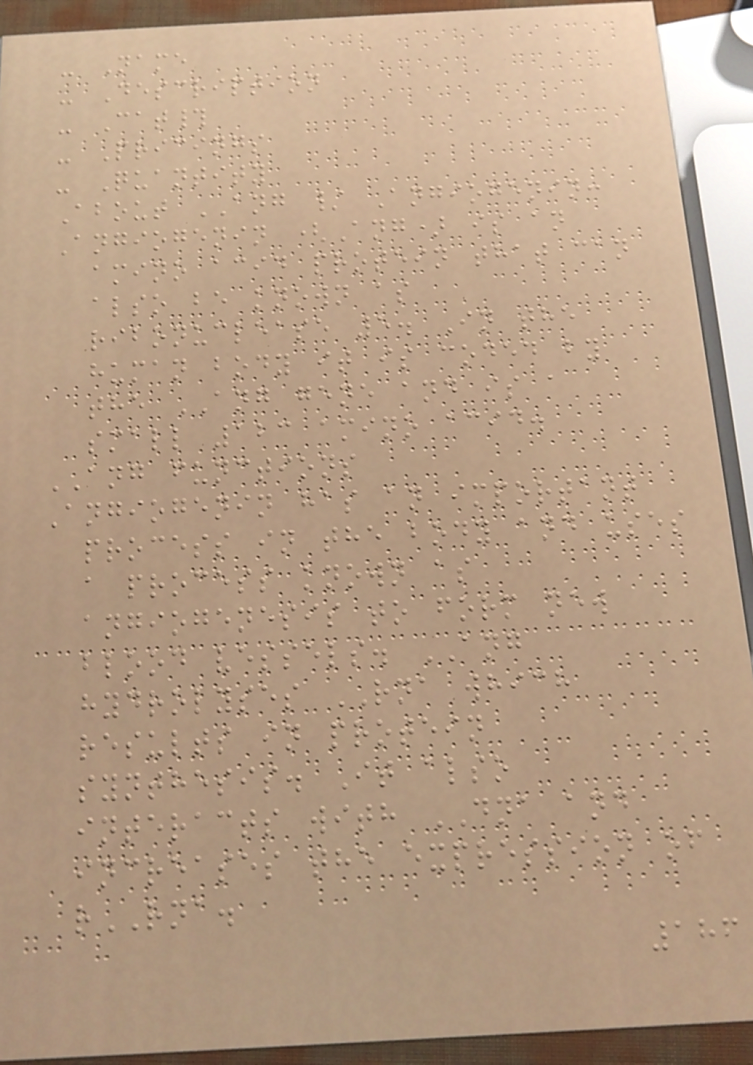- Name
- Description
- Cat#
- Pricings
- Quantity
About ANG / Angiogenin:
Angiogenin (Ang) is an
amino acid protein that can
also be known as
ribonuclease 5. In the
human body it is coded by
the ANG gene and is a
small 123 amino acid.
ANG functions
Angiogenin has an important
process in the body and uses
a process known as
angiogenesis to form new
blood vessels. ANG
hydrolyses RNA which
results in protein
synthesis. It also
interacts with DNA and
increases the expression of
rRNA.
186
